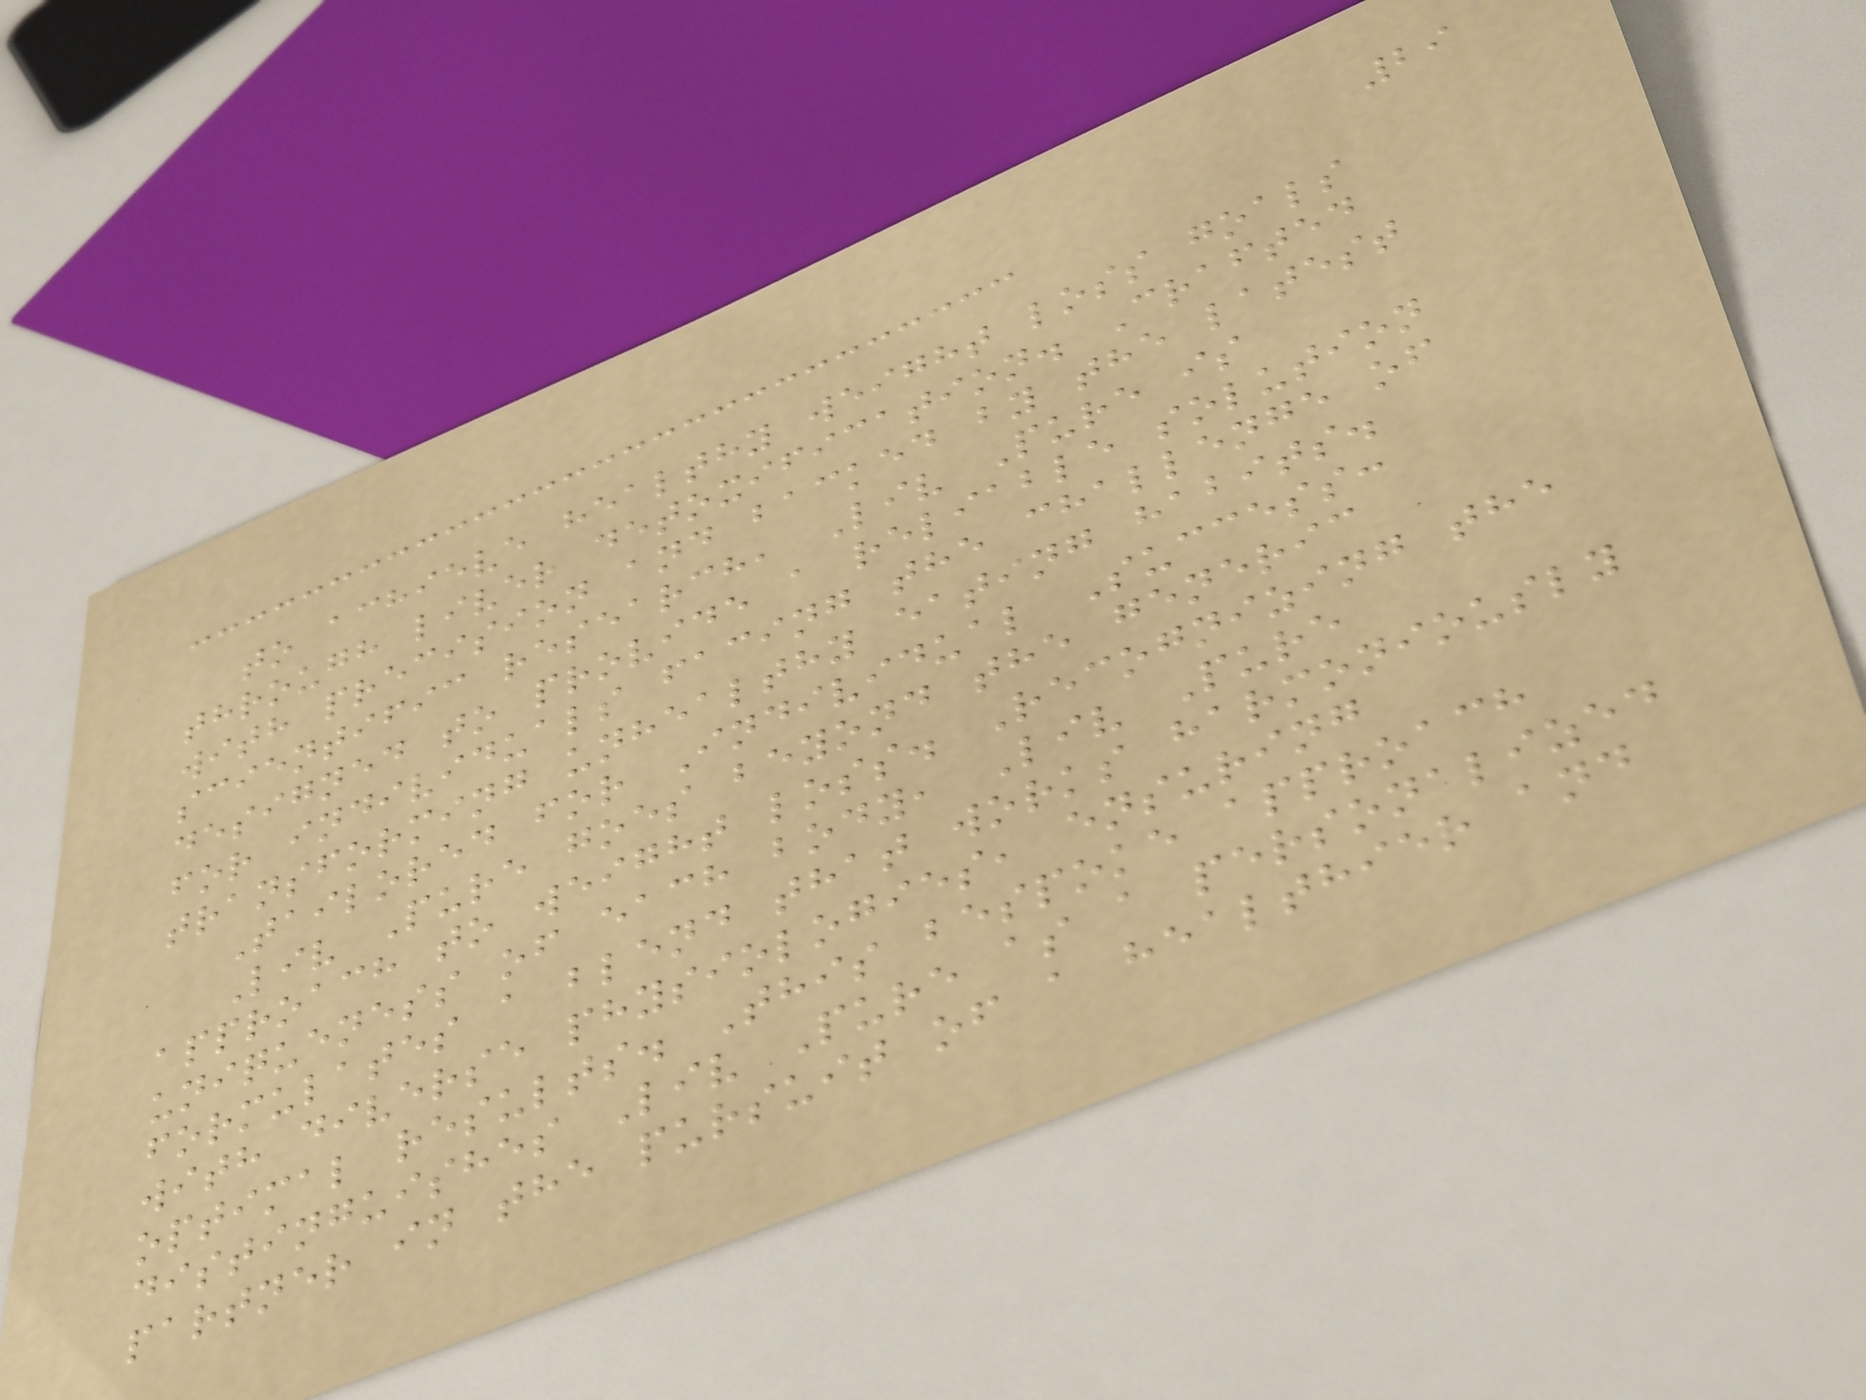29
to achieve healthy weight loss goals
through liver detoxification. Crafted
with precision and backed by the latest
scientific research, Liv Pure is
designed to provide a reliable solution
for individuals facing the challenge of
transforming unhealthy eating habits.
Tailored for Individual Success:
Liv Pure goes beyond the generic
approach to weight loss. Recognizing the
uniqueness of each body, Liv Pure
formulates a blend that works harmoniously
with diverse physiologies, ensuring
optimal results. This bespoke approach
distinguishes Liv Pure as a personalized
partner in the pursuit of a healthier and
